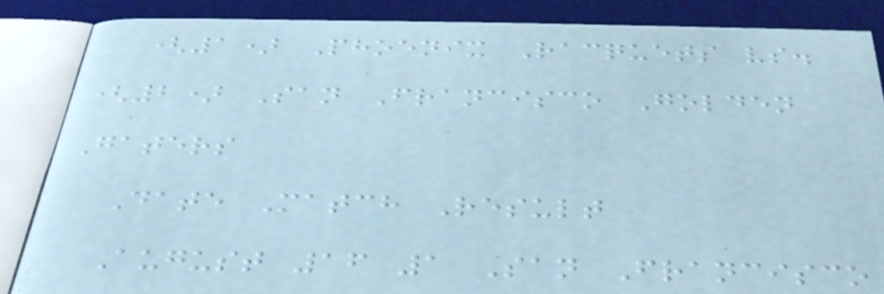(1) Phoenix Racquets vs.
(2) San Francisco Golden
Gaters
Date Match Result
August 16 1 San Francisco
